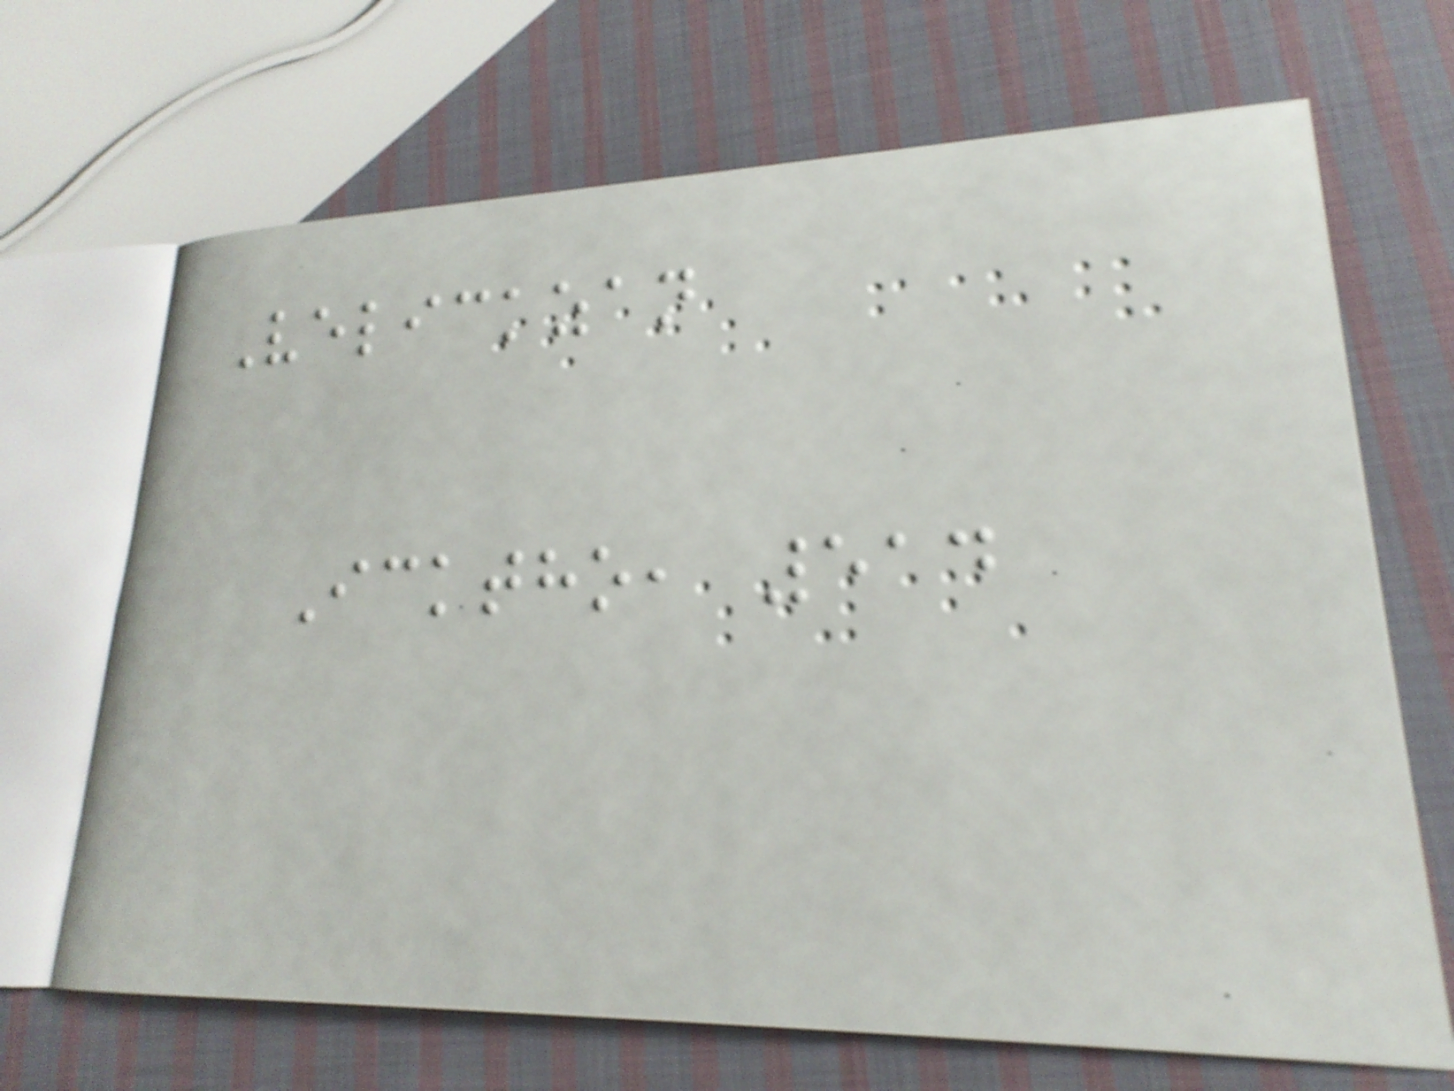Velickzan
Icktho, 514
